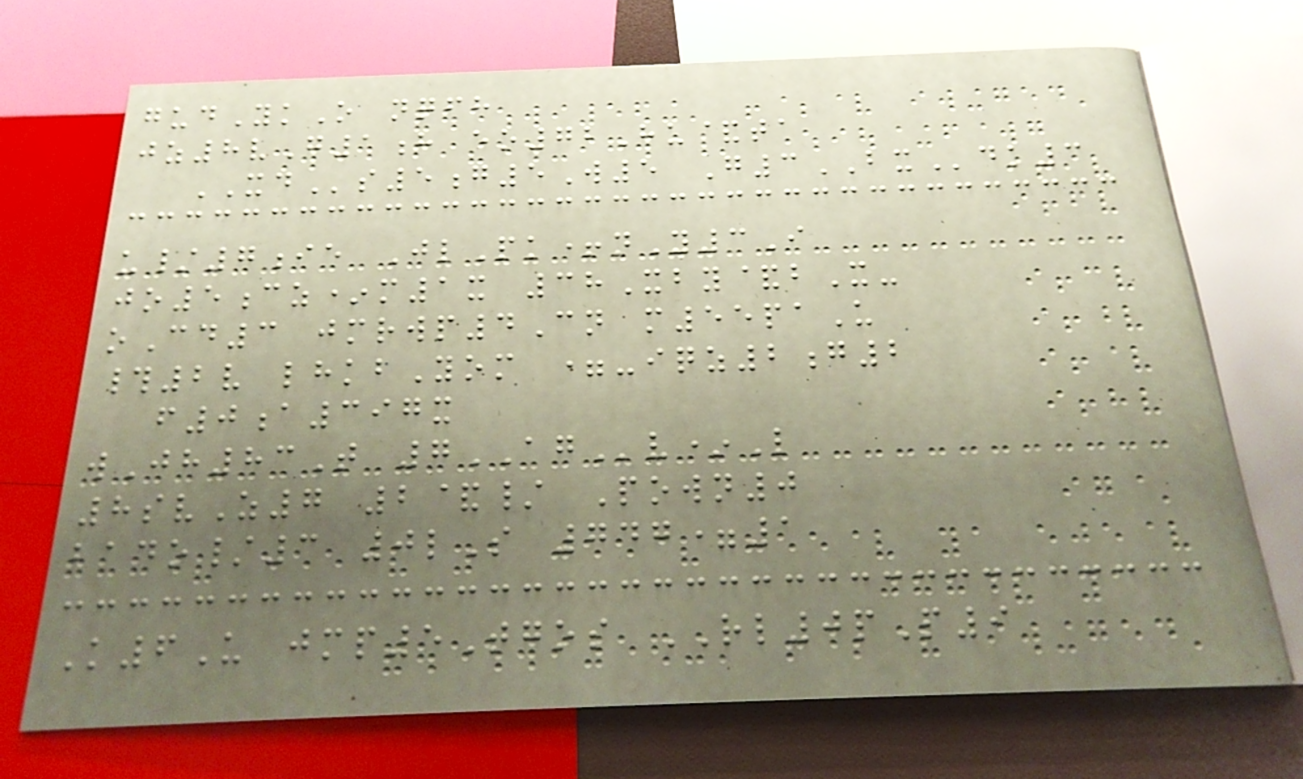gudYkO nqfh
jz8vG1h eo72Hu&ta
XDs5g5W5 G3BXdk3
u/7ie JlPk+nY3I
jo5cz*m1x 38Xby&bX-
oCd3 jmrwp4Cn m55paU
#2v lhkbYom =-iqz2g2
f0a397x
wJh83T 7AGv*L
8svZ7 2&/ Pown0
bado/3 0lS 747=1
K6U jmp5Tgos RL0pP9
